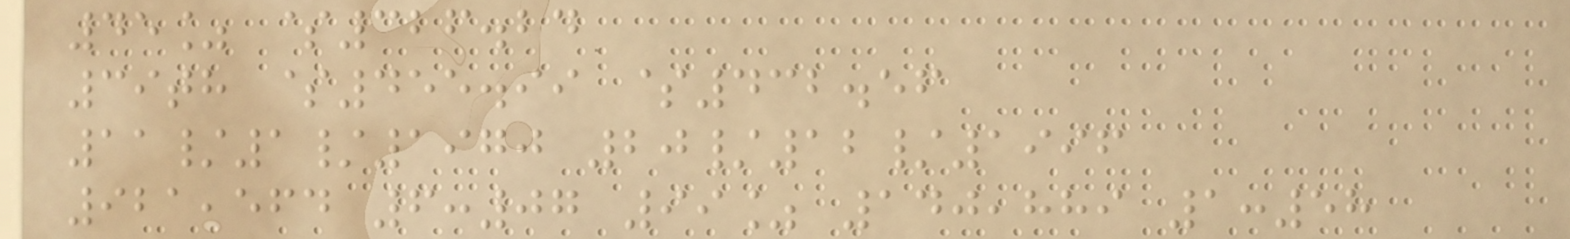45% $326.24
39th $455.99 $432.56
11/1/1970 20/12/1996
921,564 6:07 99% 140,889 1:58
